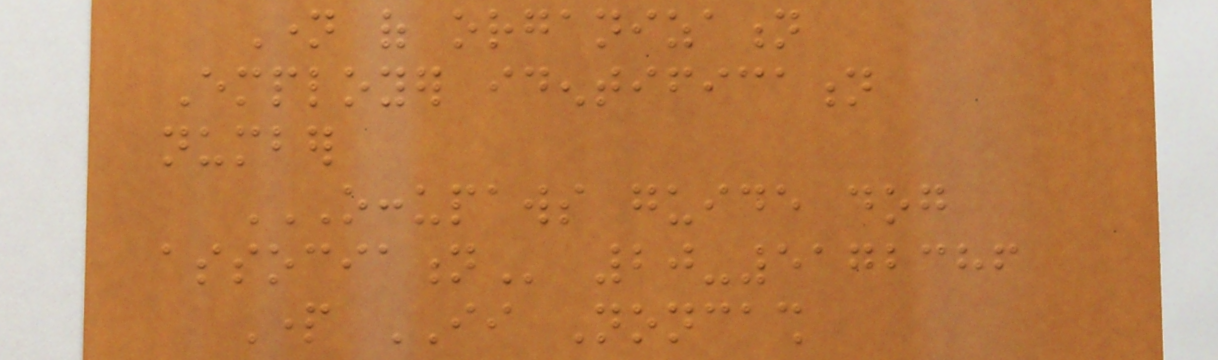Name of organization
Employer identification
number
OCCUPAWS GUIDE DOG
ASSOCIATION 20-5172386
Part II Noncash
